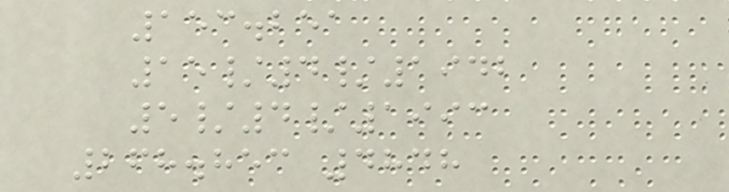153.251
15/4/1942
5/4/1993
268.853 4848
